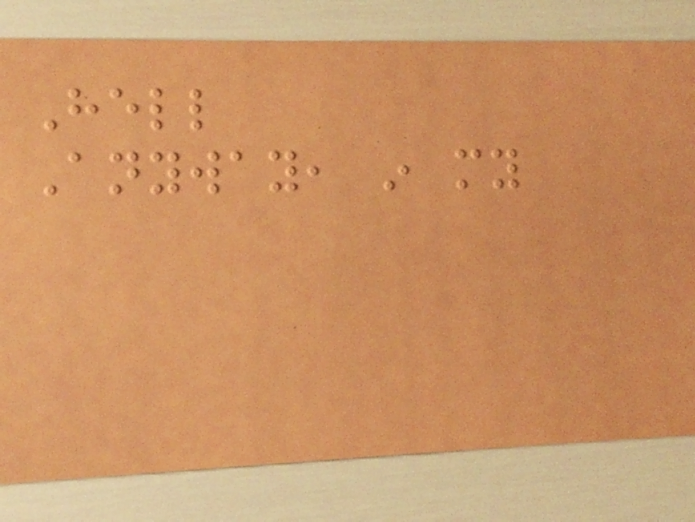Hell
Anyway, in my
